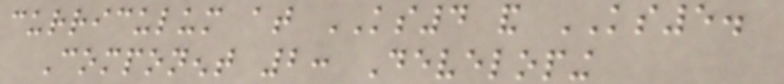curriculum at KS4 and KS5.
Component 2: Developing
